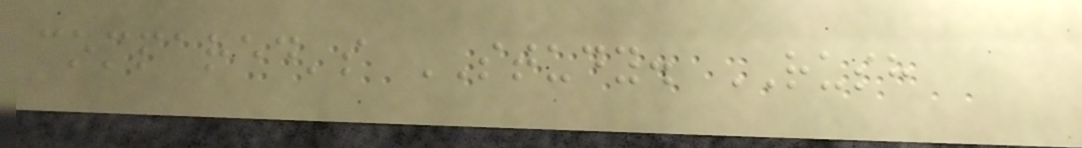compared's STUDY. RUSH
